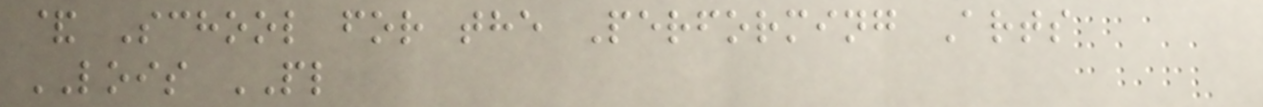& School for the Performing Arts
LOIS PL
